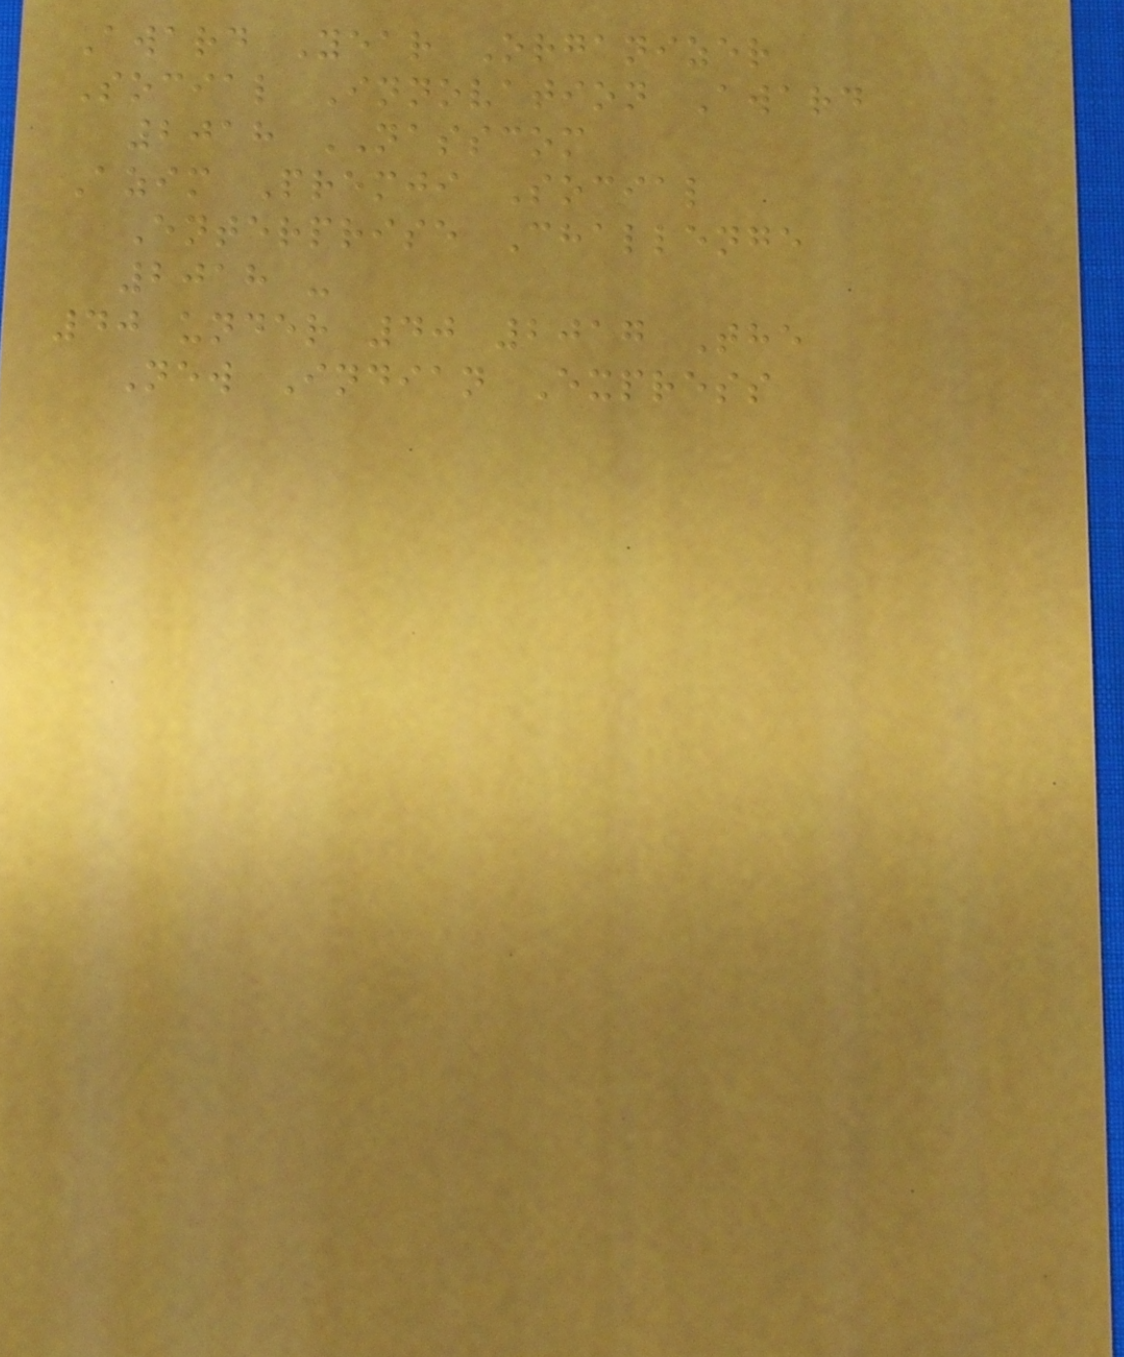Award Year Organizer
Social Innovation Award
2018 NASSCOM
Azim Premji Social
Enterprise Challenge
2018 -
40 under 40 2017 The
New Indian Express
